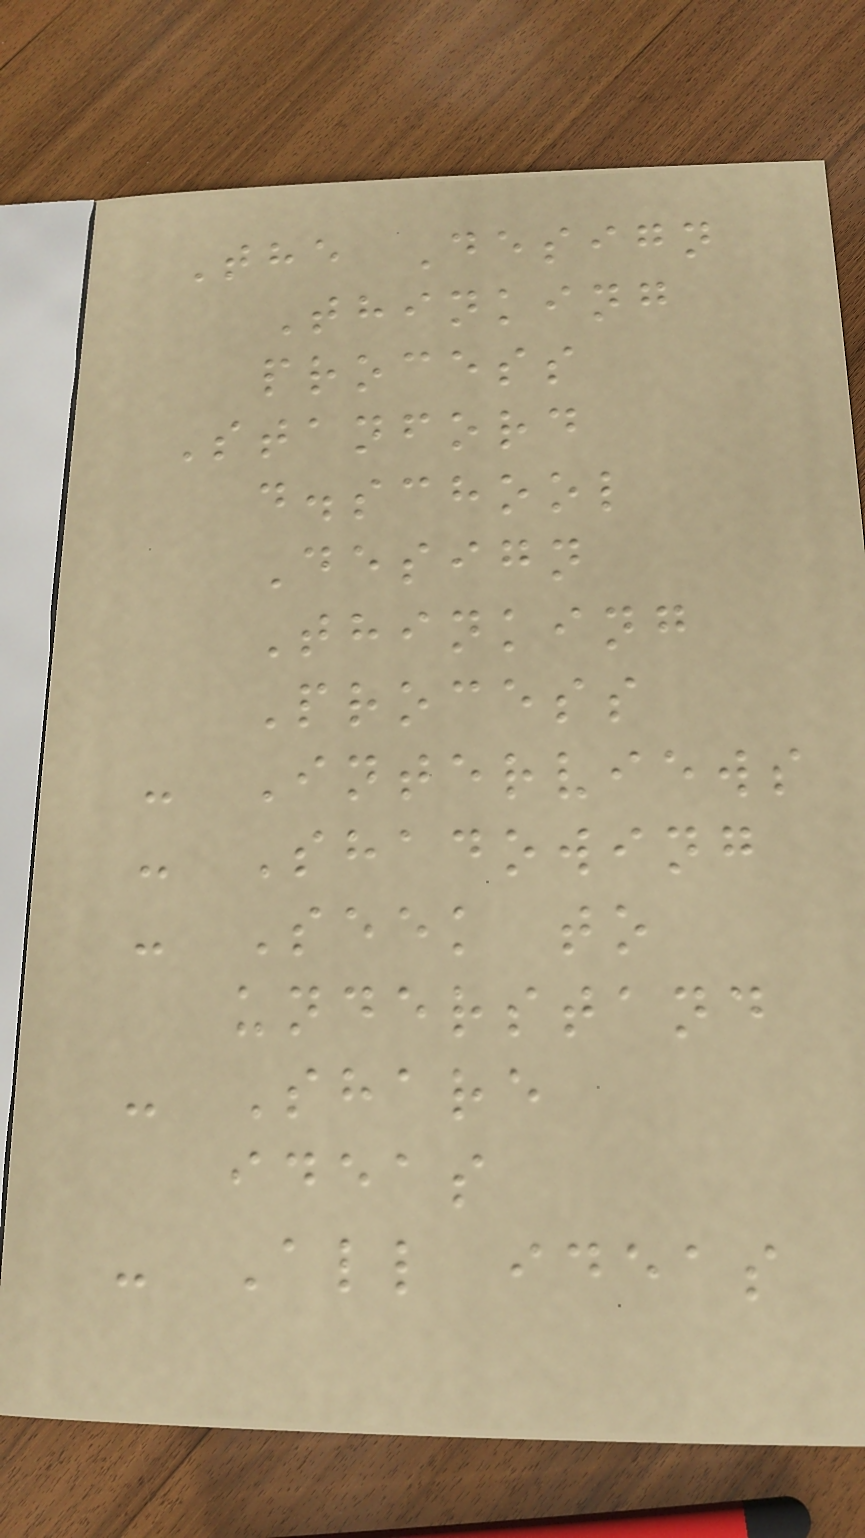The Design
Thinking
process
Stanford
d.school
Design
Thinking
Process
- Interviews
- Shadowing
- Seek to
understand
- Share
ideas
- All ideas
